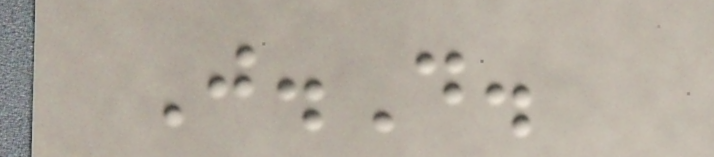J.D.
